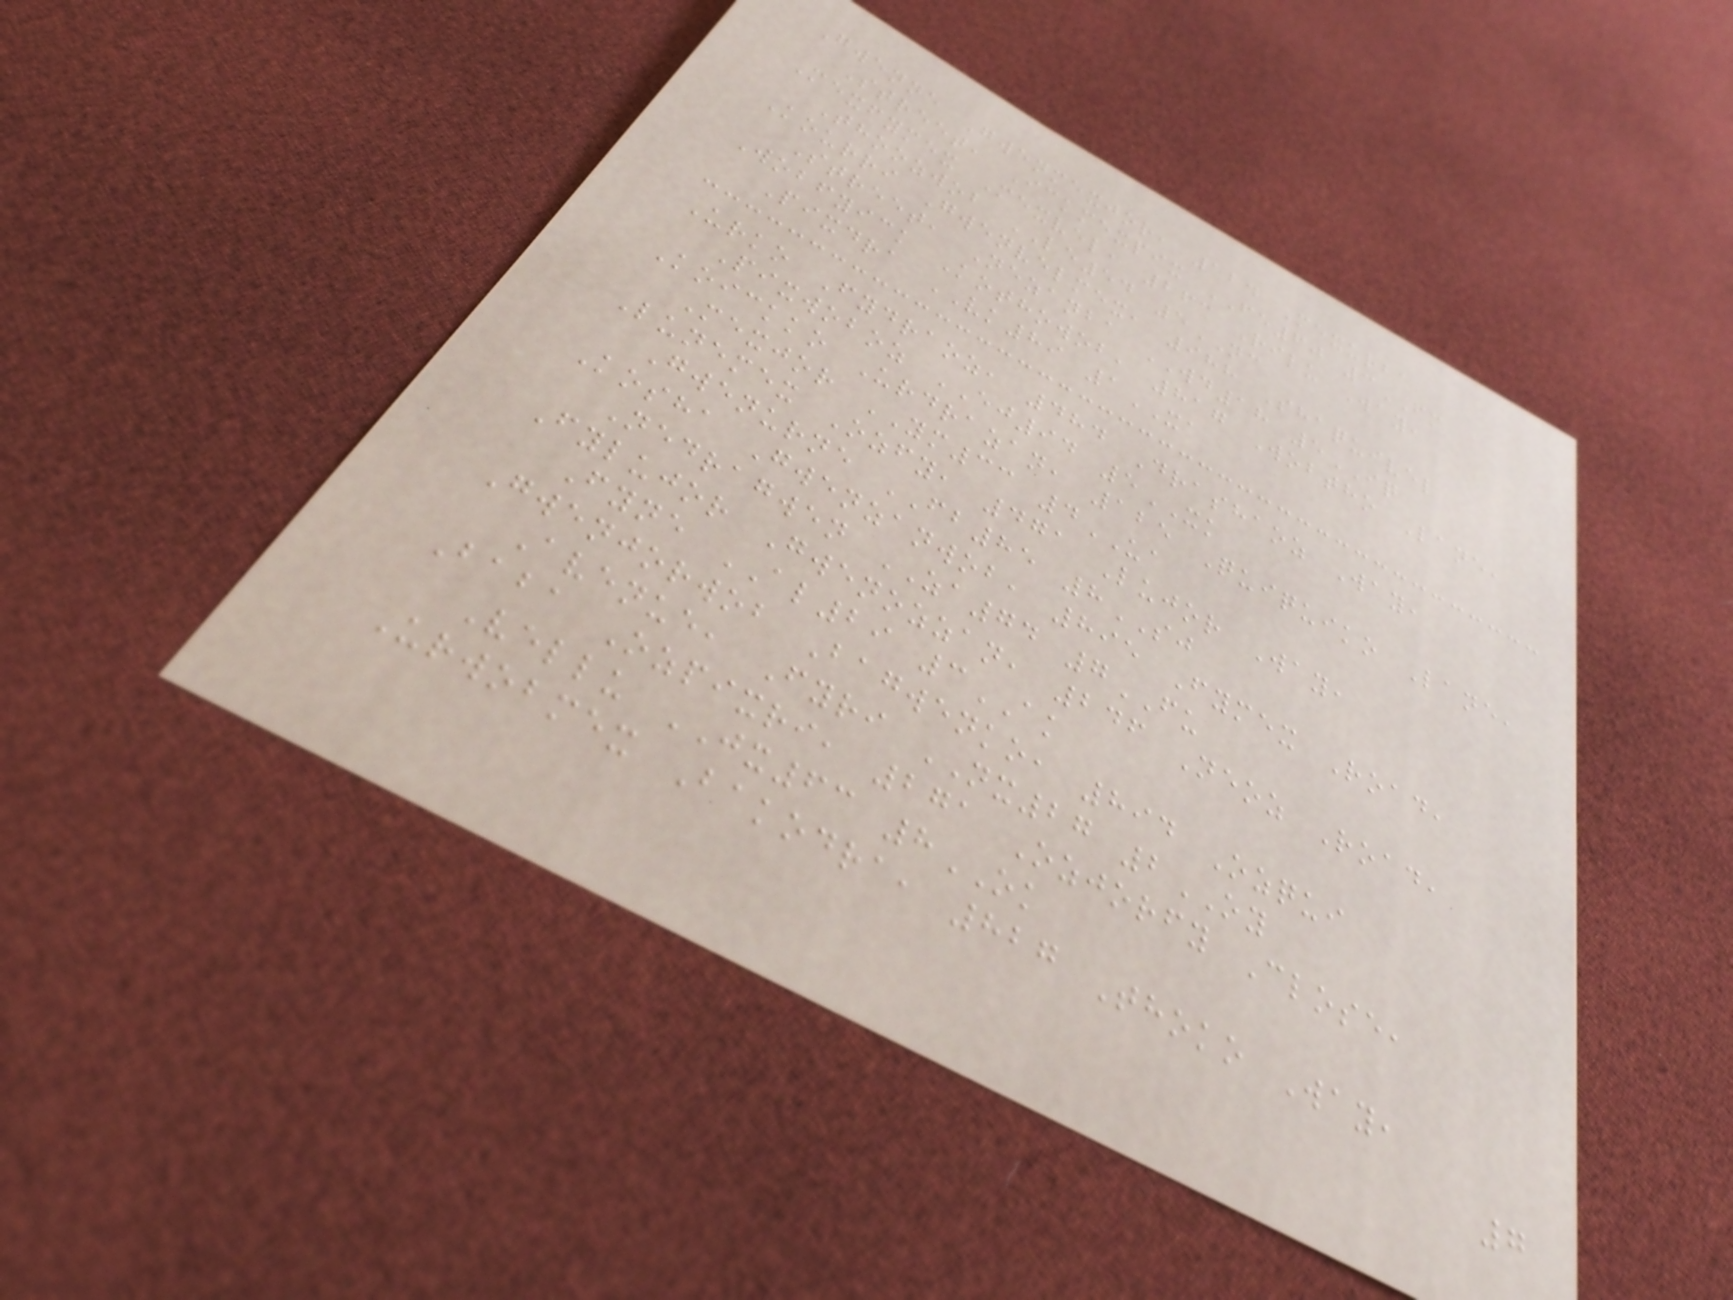Gwenne Gwenmexjor, 124 Mexurba
Street, Ickmexpix FE60 3FM
Mexfymex Mexvel, 263 Rilu Way,
Thoozwob LE54 5NC
Kourri Gwenvelmex, 988 Shaquivel
Street, Nezanba WD18 5IQ
Wobfyick Kothowob, 817 Wobtho Lane,
Pixdra VK89 1XA
Urko Fydraoz, 484 Drashaoz Way,
Pixwoboz EJ94 5XK
Koickko Urdrazan, 125 Quiquiko Lane,
Mexjor YM33 4UA
Lunemex Ozfy, 471 Lujor Way,
Gwenurne FB85 8SJ
Kosha Gwenzanwob, 895 Fymex Road,
Nedragwen ZA74 7FU
Fylujor Gwenozzan, 246 Neoz Road,
Fyne AL29 3AK
Gwenjorwob Bagwenko, 894 Ozqui
Avenue, Fyri NX27 2OY
Baba Ozpixri, 271 Ozjorfy Close,
Vellu JX63 8OK
Urwobmex Bakodra, 827 Thoko Way,
7
